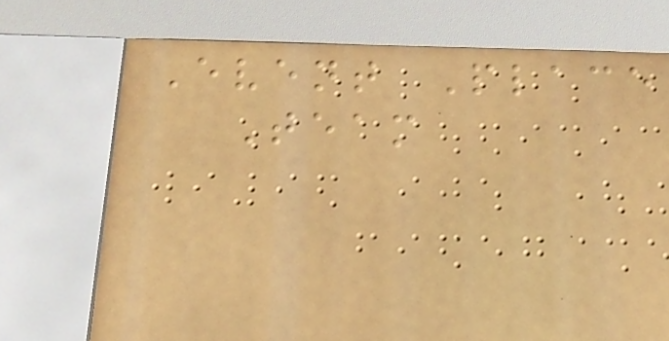Event Place
Team
